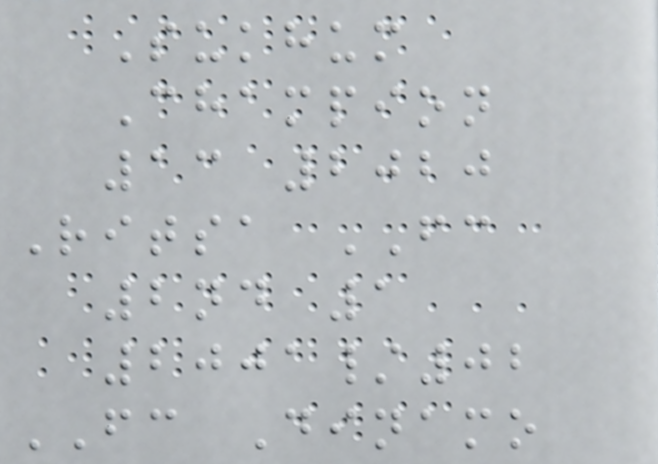Sukhum
Champion
13 2020
Ritsa FC
2nd 1
2001/02
FC Dinamo
